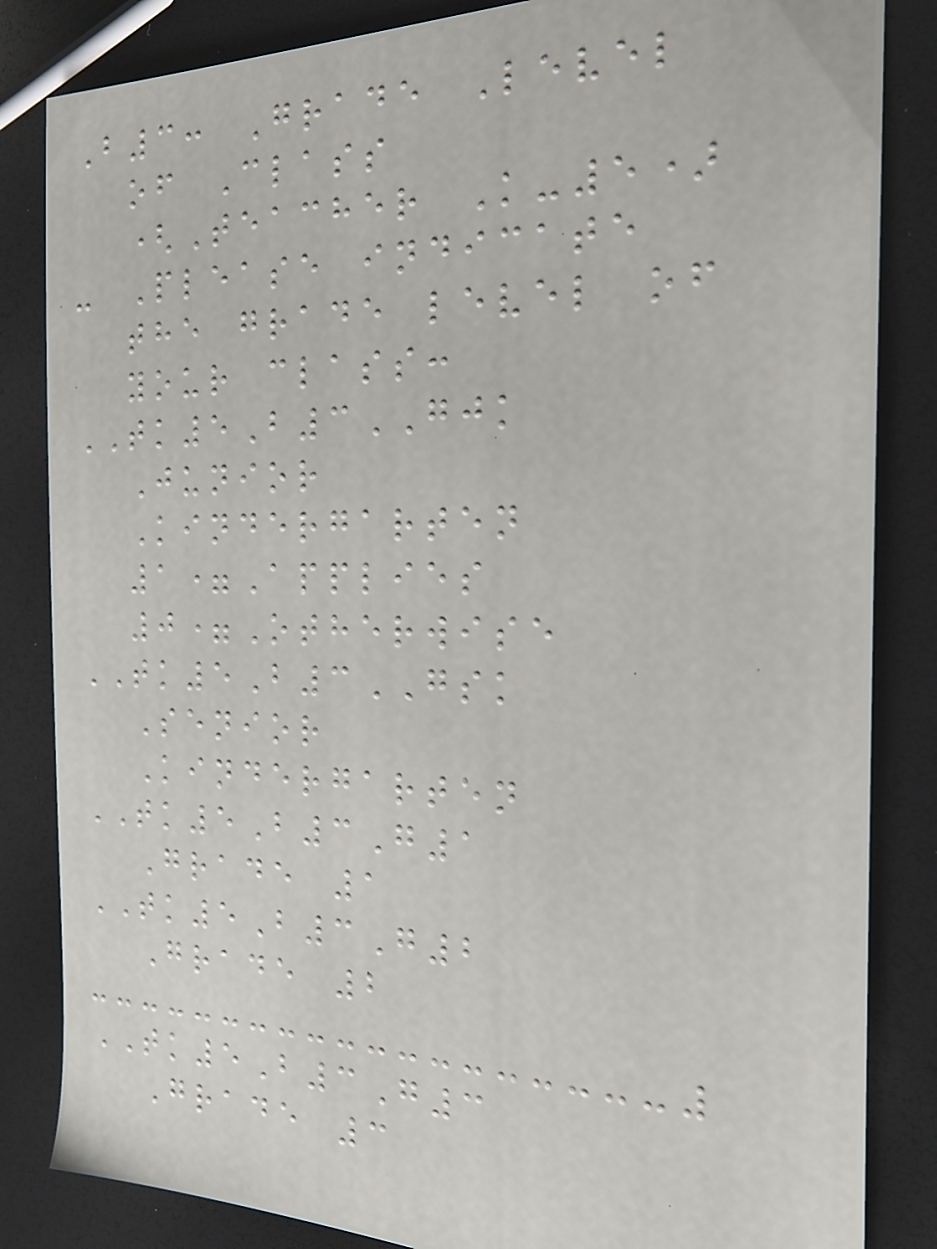B3: Grade Level
of Class
(Teacher K-5)
- Please indicate
the grade level of
your class:
TK5B3GJK
Junior
Kindergarten
1=Applies
0=Otherwise
TK5B3GSK
Senior
Kindergarten
TK5B3G1
Grade 1
TK5B3G2
Grade 2
TK5B3G3
Grade 3
